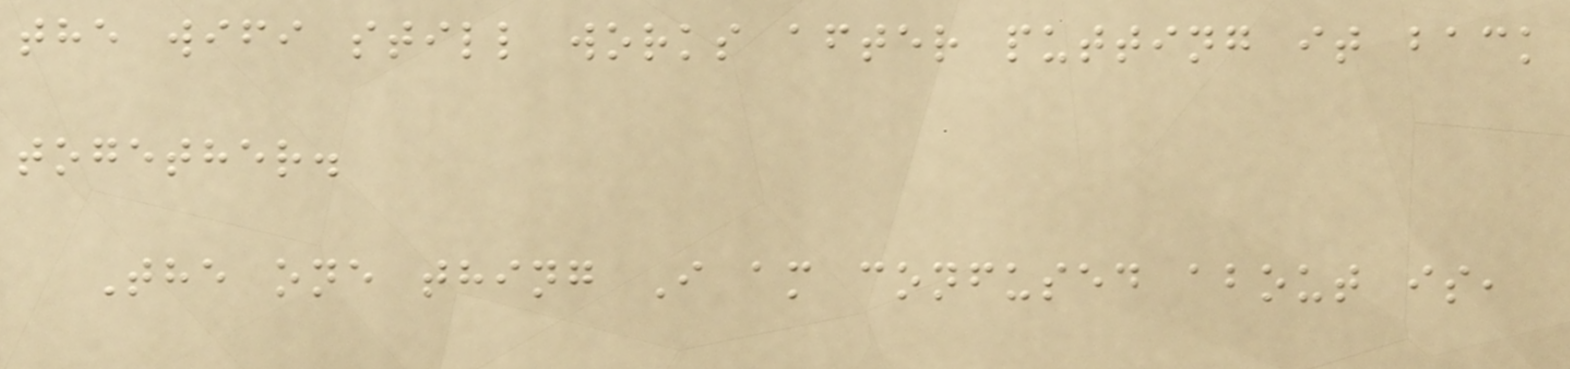the wifi still works after putting it back
together.
The one thing I am confused about is,
